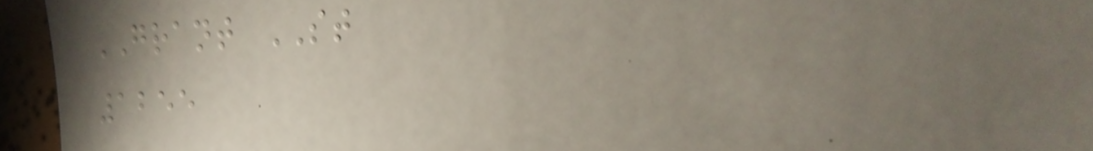GRANT ST
1255
